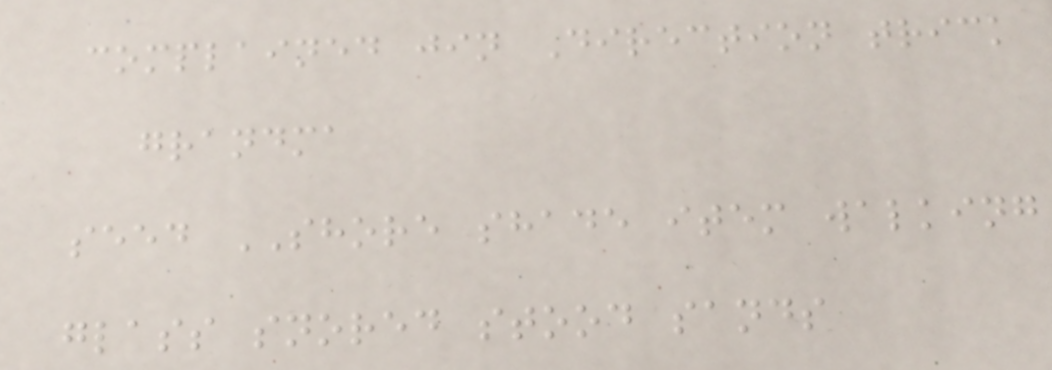complained jin Direction trick
grandma
seed SHORE shade item walking
glass snored stood sands
